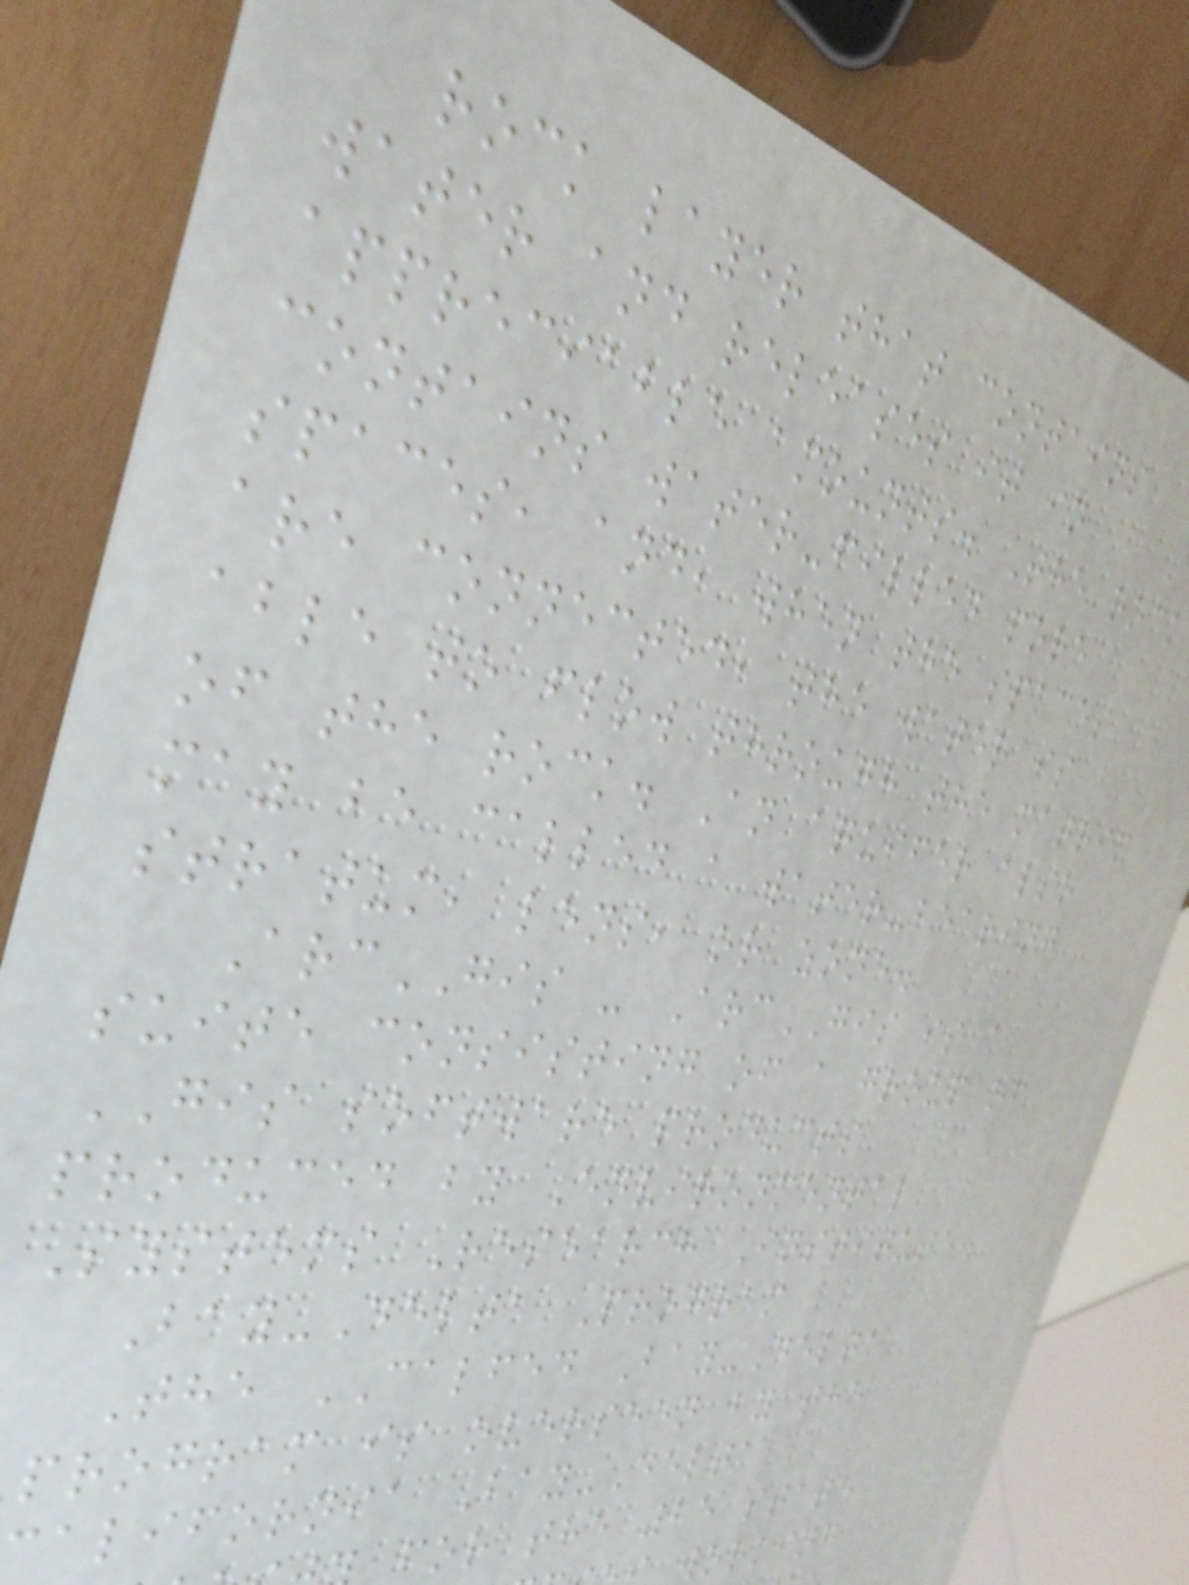rock layer that contains
water and releases it in
appreciable amounts. The rock
contains water-filled pore
spaces, and, when the spaces
are connected, the water is
able to flow through the matrix
of the rock. An aquifer also
may be called a water-bearing
stratum, lens, or zone.
ArcGIS - ArcGIS is a
suite consisting of a group of
GIS software products
produced by Environmental
Systems Research Institute.
Bay-Delta Program
The CALFED Bay-Delta
program is overseen by the
alifornia Bay-Delta
for the 25 state
working
